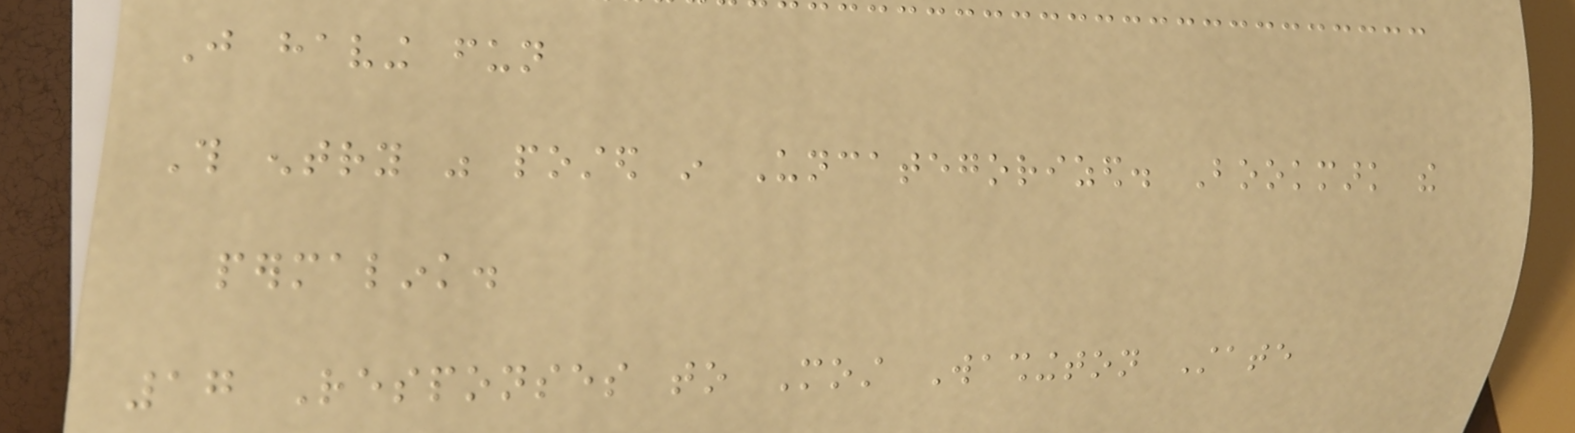Just having fun
This entry was posted in Uncategorized. Bookmark the
permalink.
17 Responses to Most Washington State
